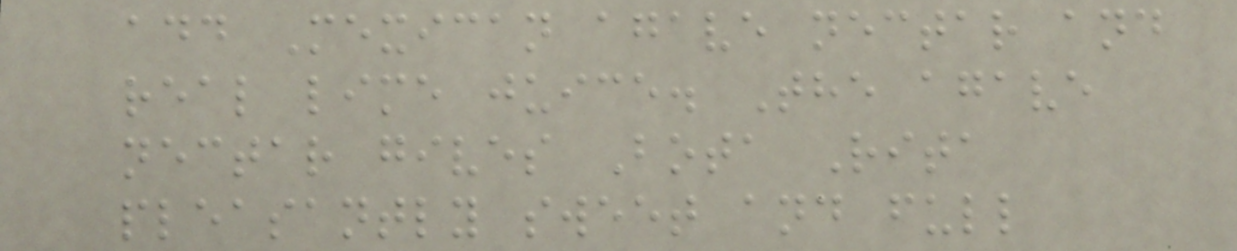add Mexican agave nectar and
real lime juice. The agave
nectar gives Bota Rita
pleasantly sweet and full
